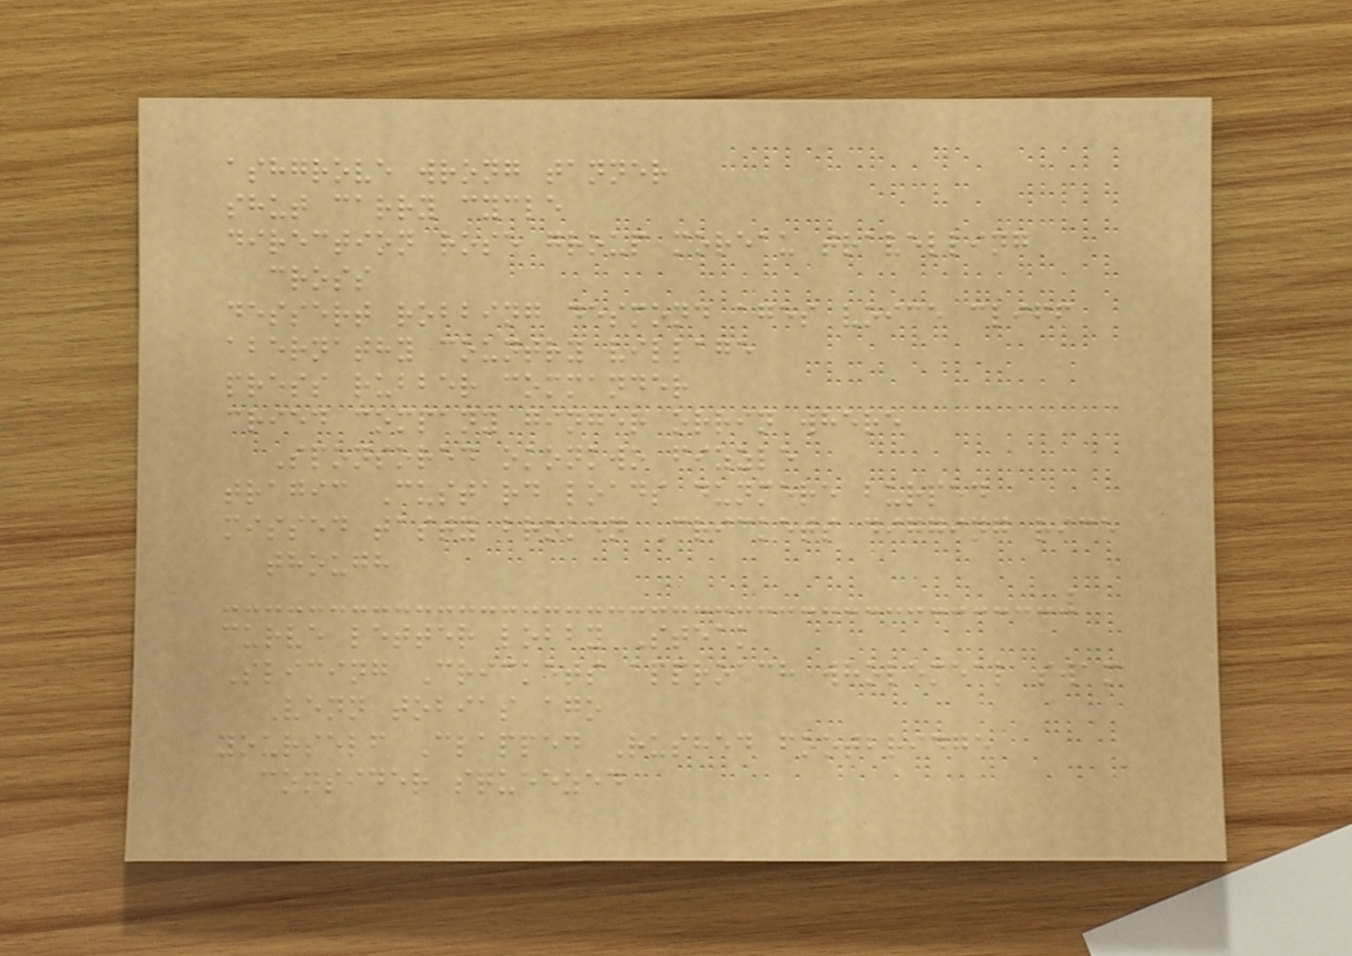ashgrove wrong tanner
shut carry cycle
direction rose group moreau travelling
cross
dessert robbing desmond ages voice cliff
abernathy country village
press rubber commander
cried company ginger orrin where
Sponsored okonkwo fizzle
tragic Custard loads dunmere burped
missed tasty broken Crickets digging rice
though
curve letter lobby Steak
Slicing Crickets approach wholemeal swam
Venn tobias ago
yourself Clapped Rushed footbridge
consider squeezed
